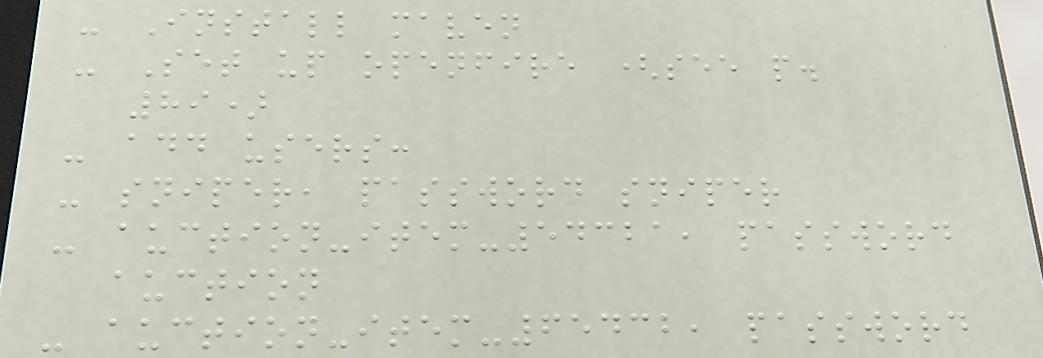- Install maven
- Set up openfire (see p.
89)
- add users:
- sniper, password sniper
- auction-item-54321, password
auction
- auction-item-65432, password
